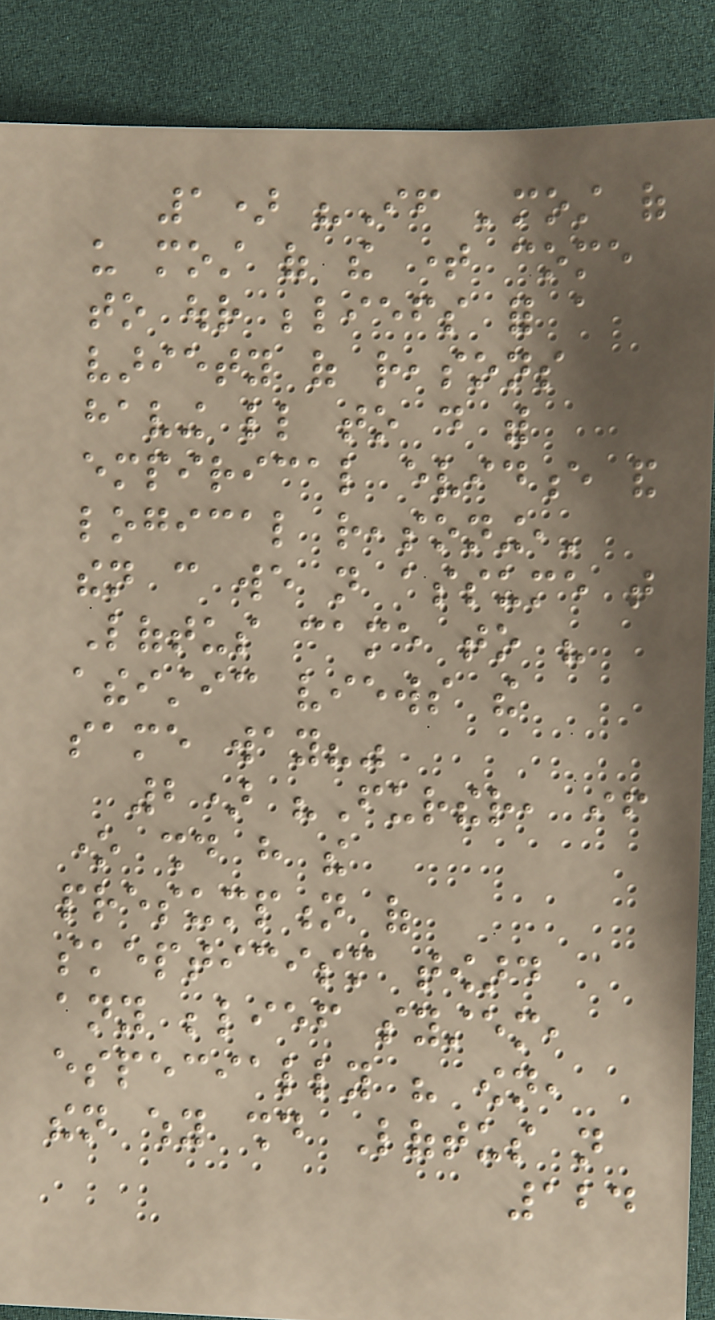1) "If 'most of
us most of the time come
to our beliefs for a
variety of reasons
having little to do with
empirical evidence and
logical reasoning,'
then can we not assume that
Loftus came to his
atheistic views the
same way?"
2) "Further, if
one should have the
presumption of
skepticism toward
any belief system,
especially his own,
then why should Loftus not
124
